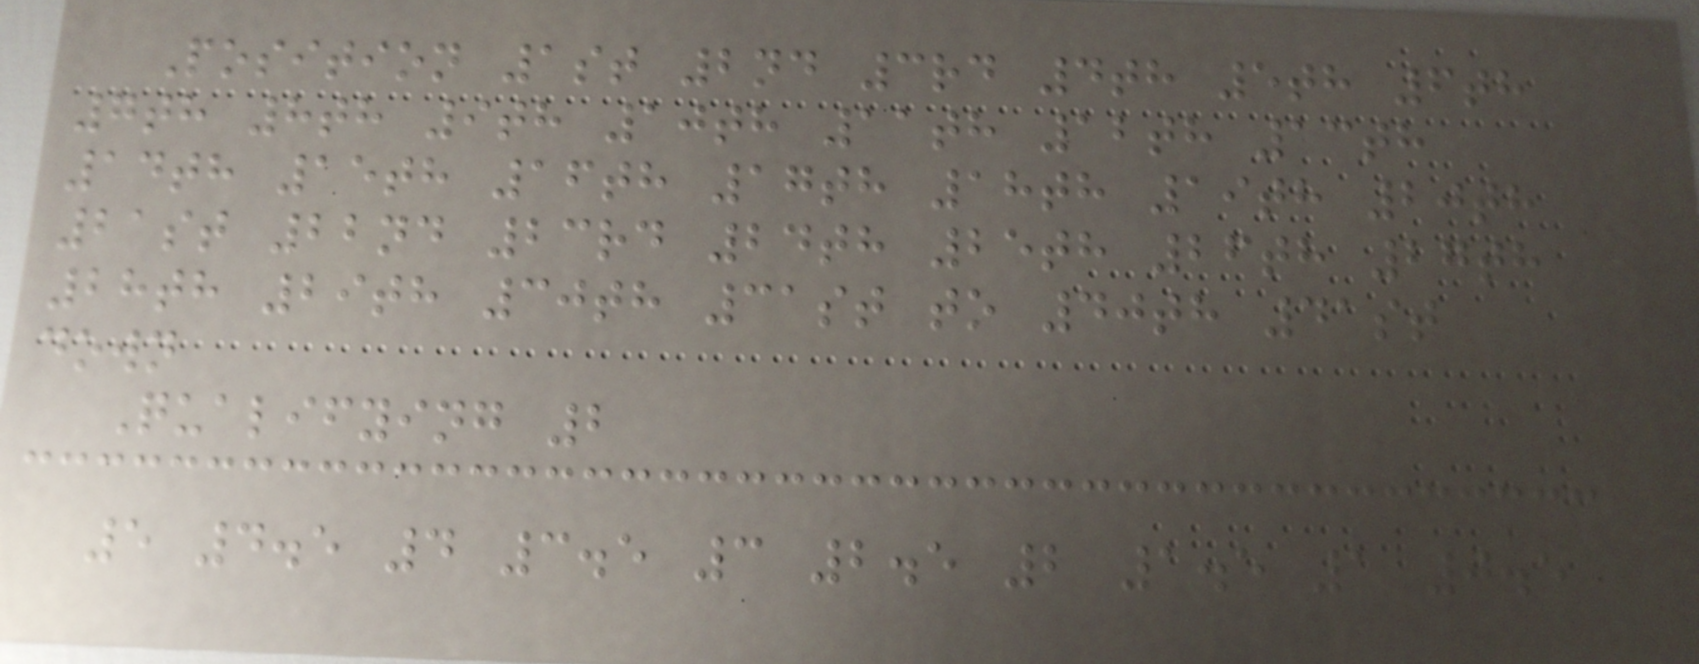Position 1st 2nd 3rd 4th 5th 6th
7th 8th 9th 10th 11th 12th 13th
14th 15th 16th 17th 18th 19th 20th
21st 22nd 23rd 24th 25th 26th 27th
28th 29th 30th 31st to 40th 41st
down
Qualifying 2
5 4.5 4 3.5 3 2.5 2 1.5 1 0.5
